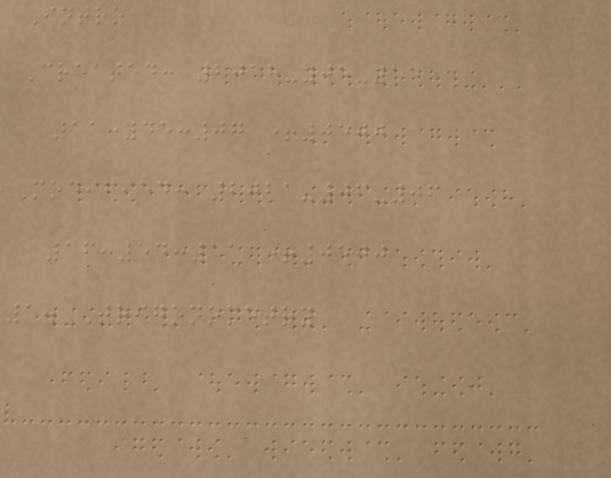Intro
Created: 2018-05-15
11:45:07 +0500
Modified: 2021-06-06
16:54:11 +0500
1. Trigonometry
